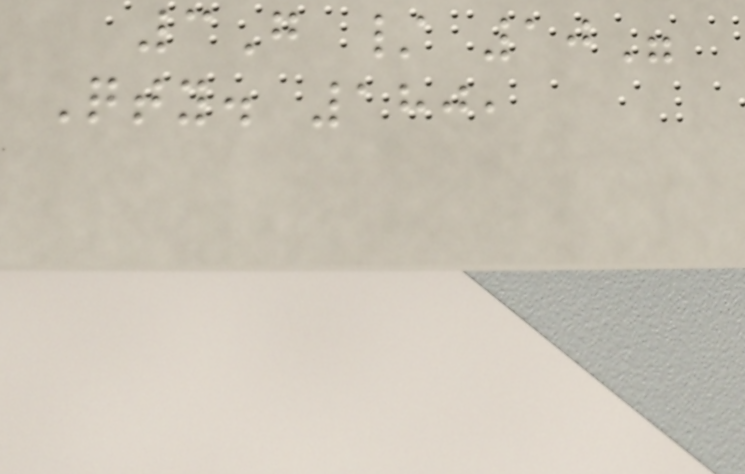3G / 10"
Qty. 180,
